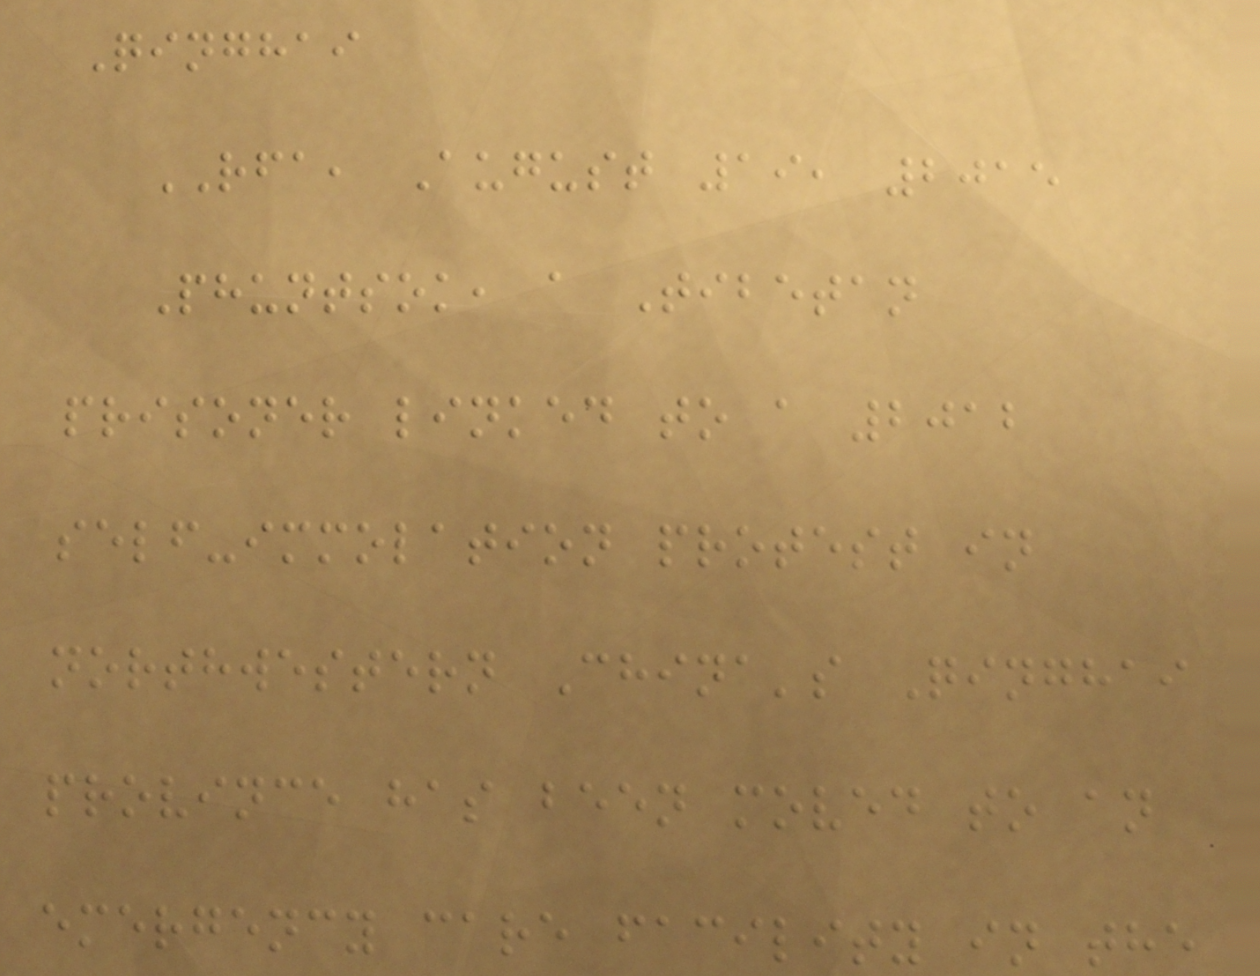Qinghai
RFA, August 19, 2015
Phuntsok, a Tibetan
prisoner linked to a 2012
self-immolation protest in
northwestern China's Qinghai
province has been moved to an
emergency care facility in the
